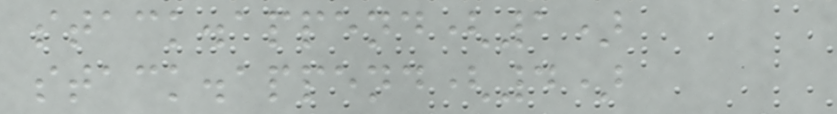stack.append(1)
stack.append(4)
